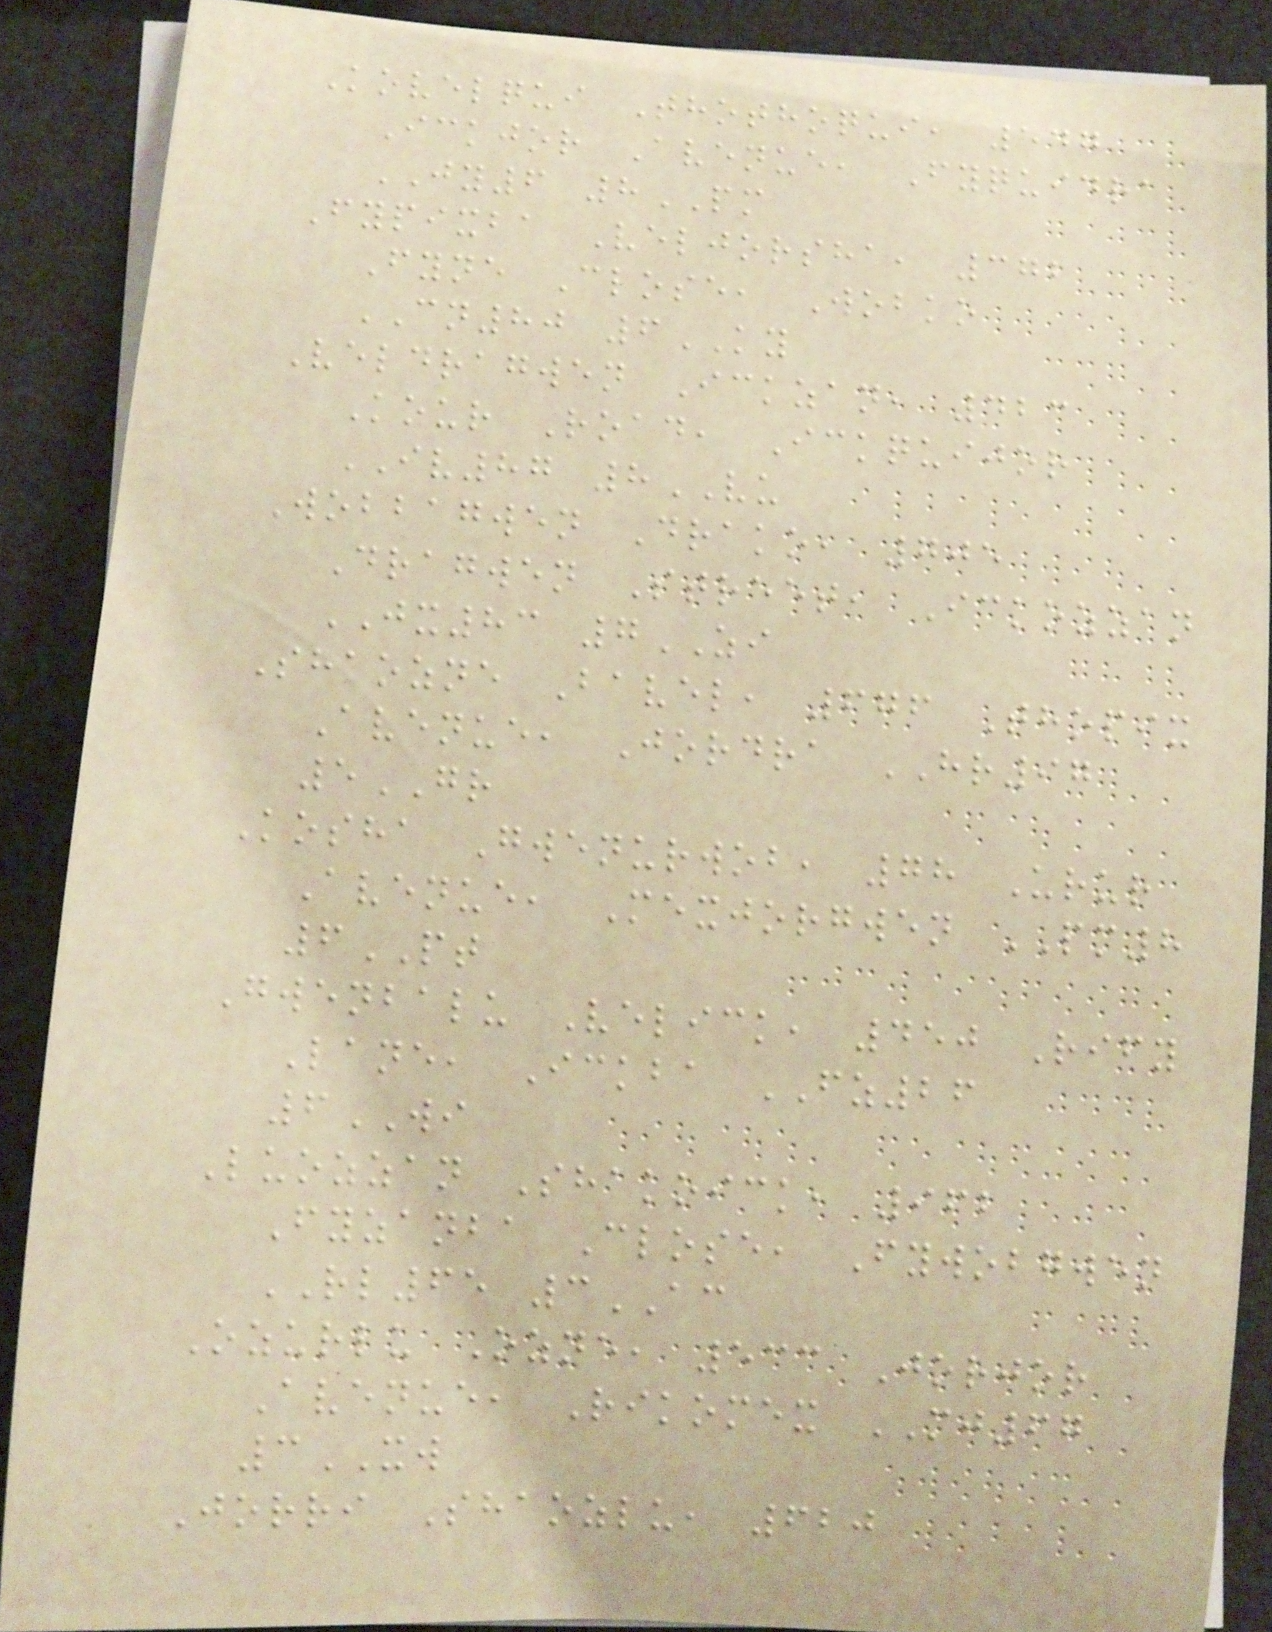Kovelqui Thothoqui, 547
Ickjor Avenue, Fyquidra
JY6 8PM
Fypixba Veljorsha, 372
Fyne Close, Wobko
CN80 6KY
Veldragwen Ickzan, 423
Kour Road, Ickquijor
IV87 8VU
Wobbagwen Drako, 705
Dragwen Street, Ickozzan
JX83 7ZI
Shaozne Bavel, 676 Thopix
Avenue, Jordra HR97
5GR
Kosha Gwenurwob, 78 Urur
Avenue, Mexjorgwen PM8
6PT
Gwenbalu Velick, 450 Rify
Lane, Ickba FZ26
6WI
Luozzan Shakoick, 962
Fyzanba Close, Fywobgwen
RL65 3AC
Ozurlu Ozne, 533 Jorjor
Avenue, Rikomex MJ67
3XW
Jorri Shaozlu, 620
